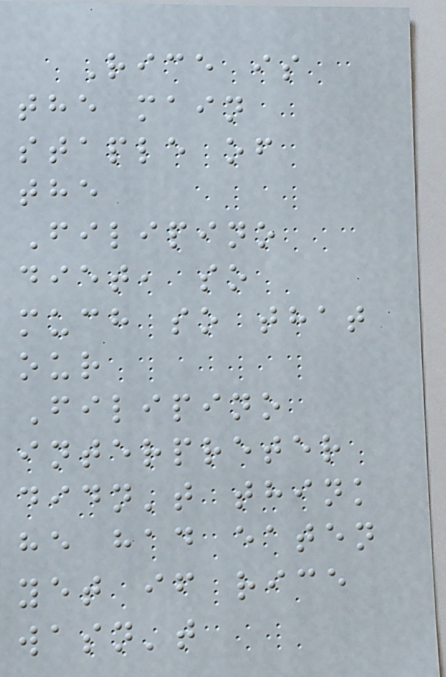Rice is
the main
staple of
the
Filipino
diet, so
much so that
our
Filipino
interpreter
didn't think
he had eaten
yet if rice
wasn't
